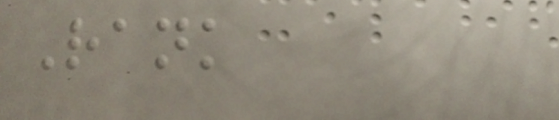Rank
